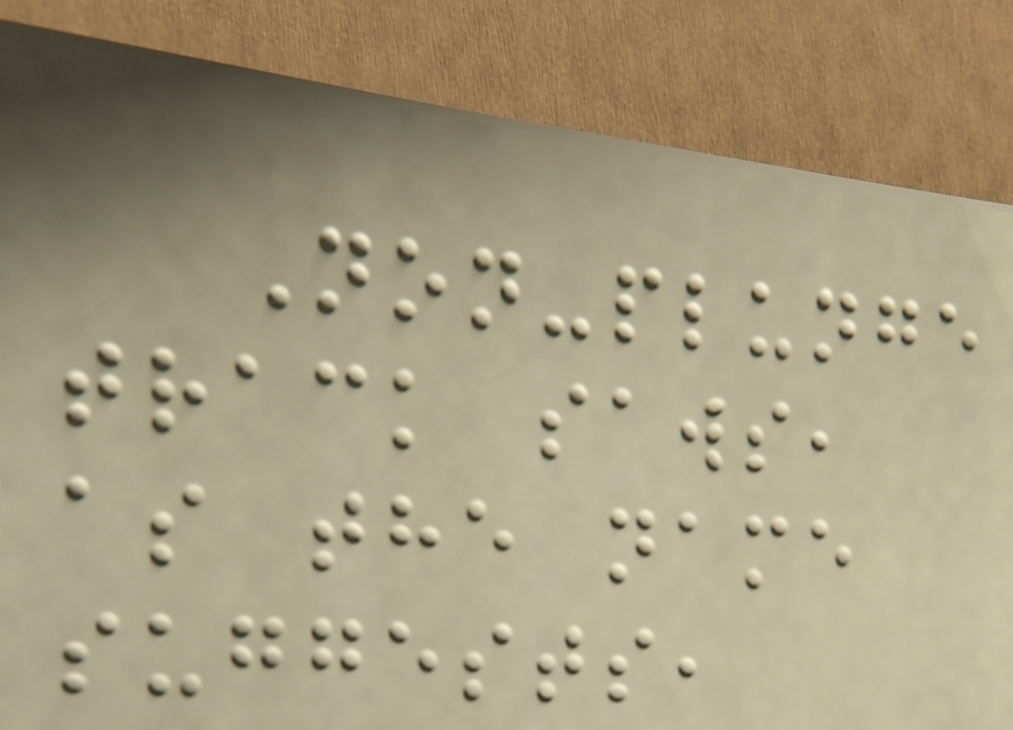Non-plunge
track saws,
as the name
suggests,
